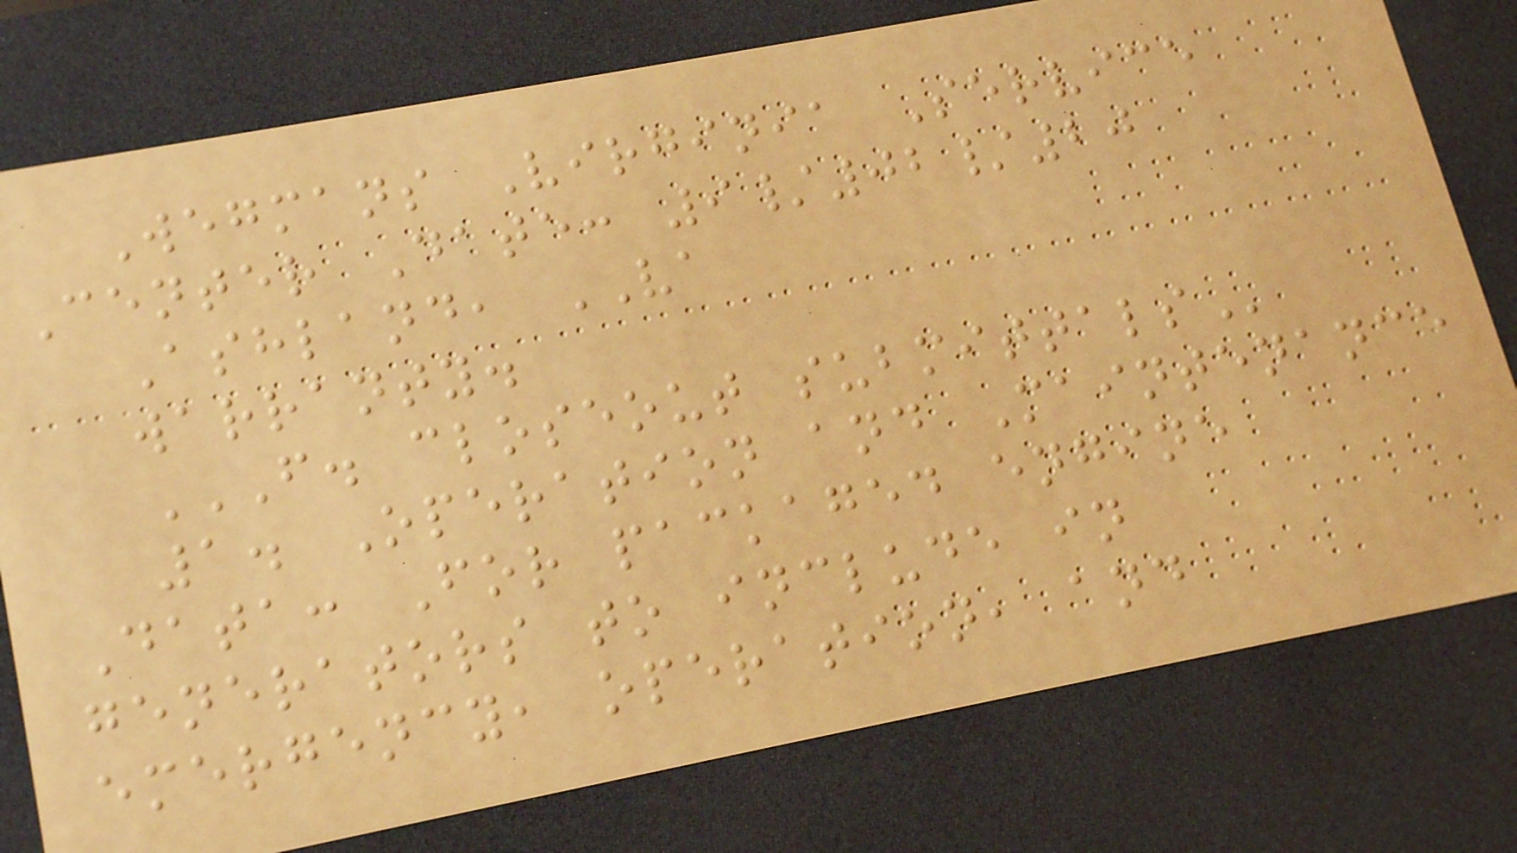Wegmans Virginia Service
Center Date: 9/02/20
Ashland, VA
warranty.
F. CLOSEOUT SUBMITTALS
1. Operation and Maintenance
Data: For packaged engine
generators to include in
emergency, operation, and
